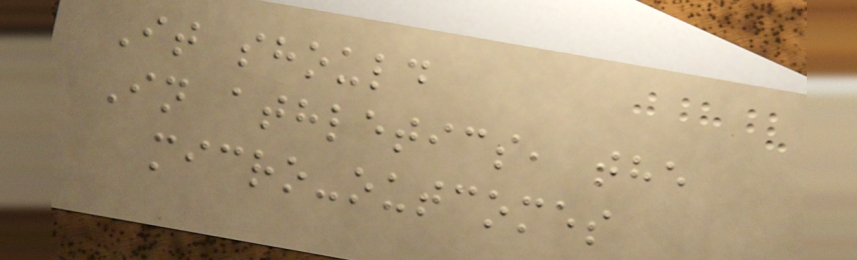It should
In athletics, the
micro-outcomes
